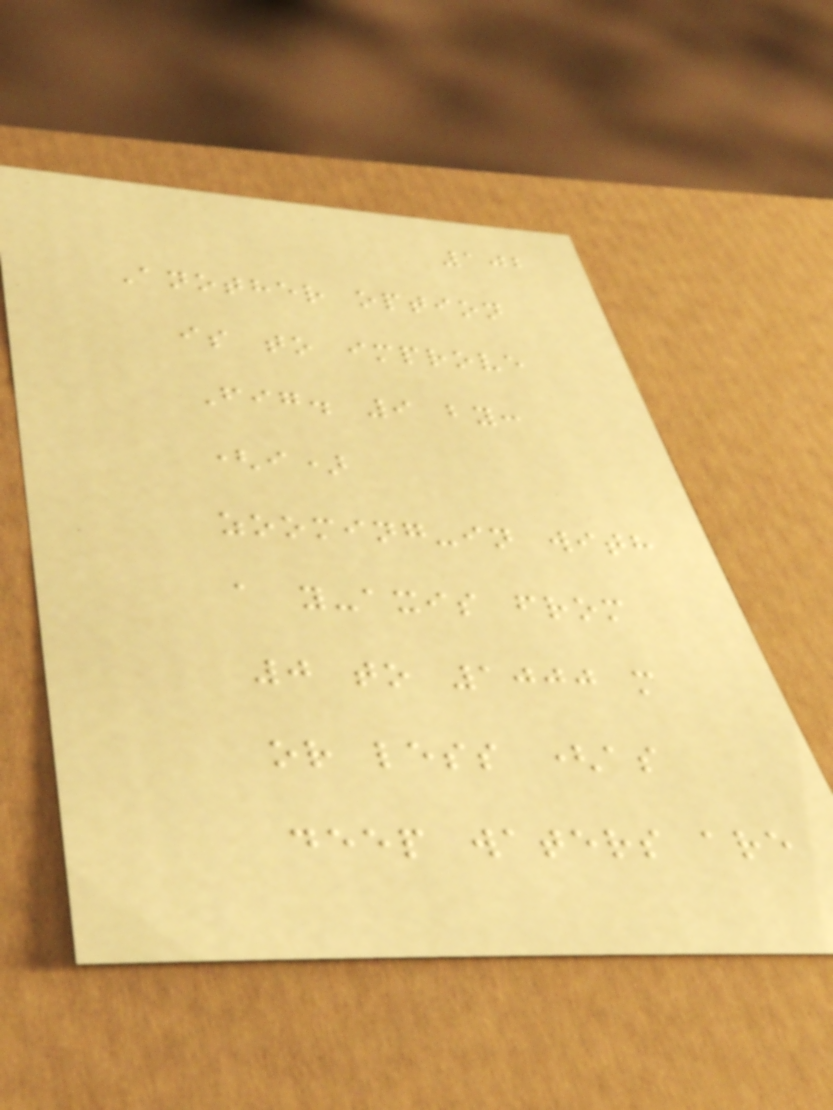102
Another option
is to improve
Fig. 9 by:
(i)
zooming-in with
a y-axis from
0 to 1000 m
or less (as
deep waters are
